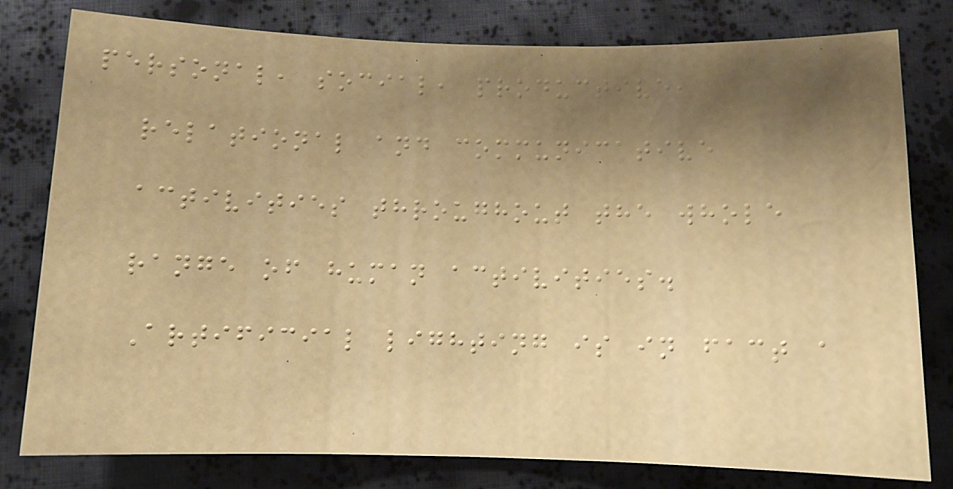personal, social, productive,
relational and communicative
activities throughout the whole
range of human activities.
Artificial lighting is in fact a
